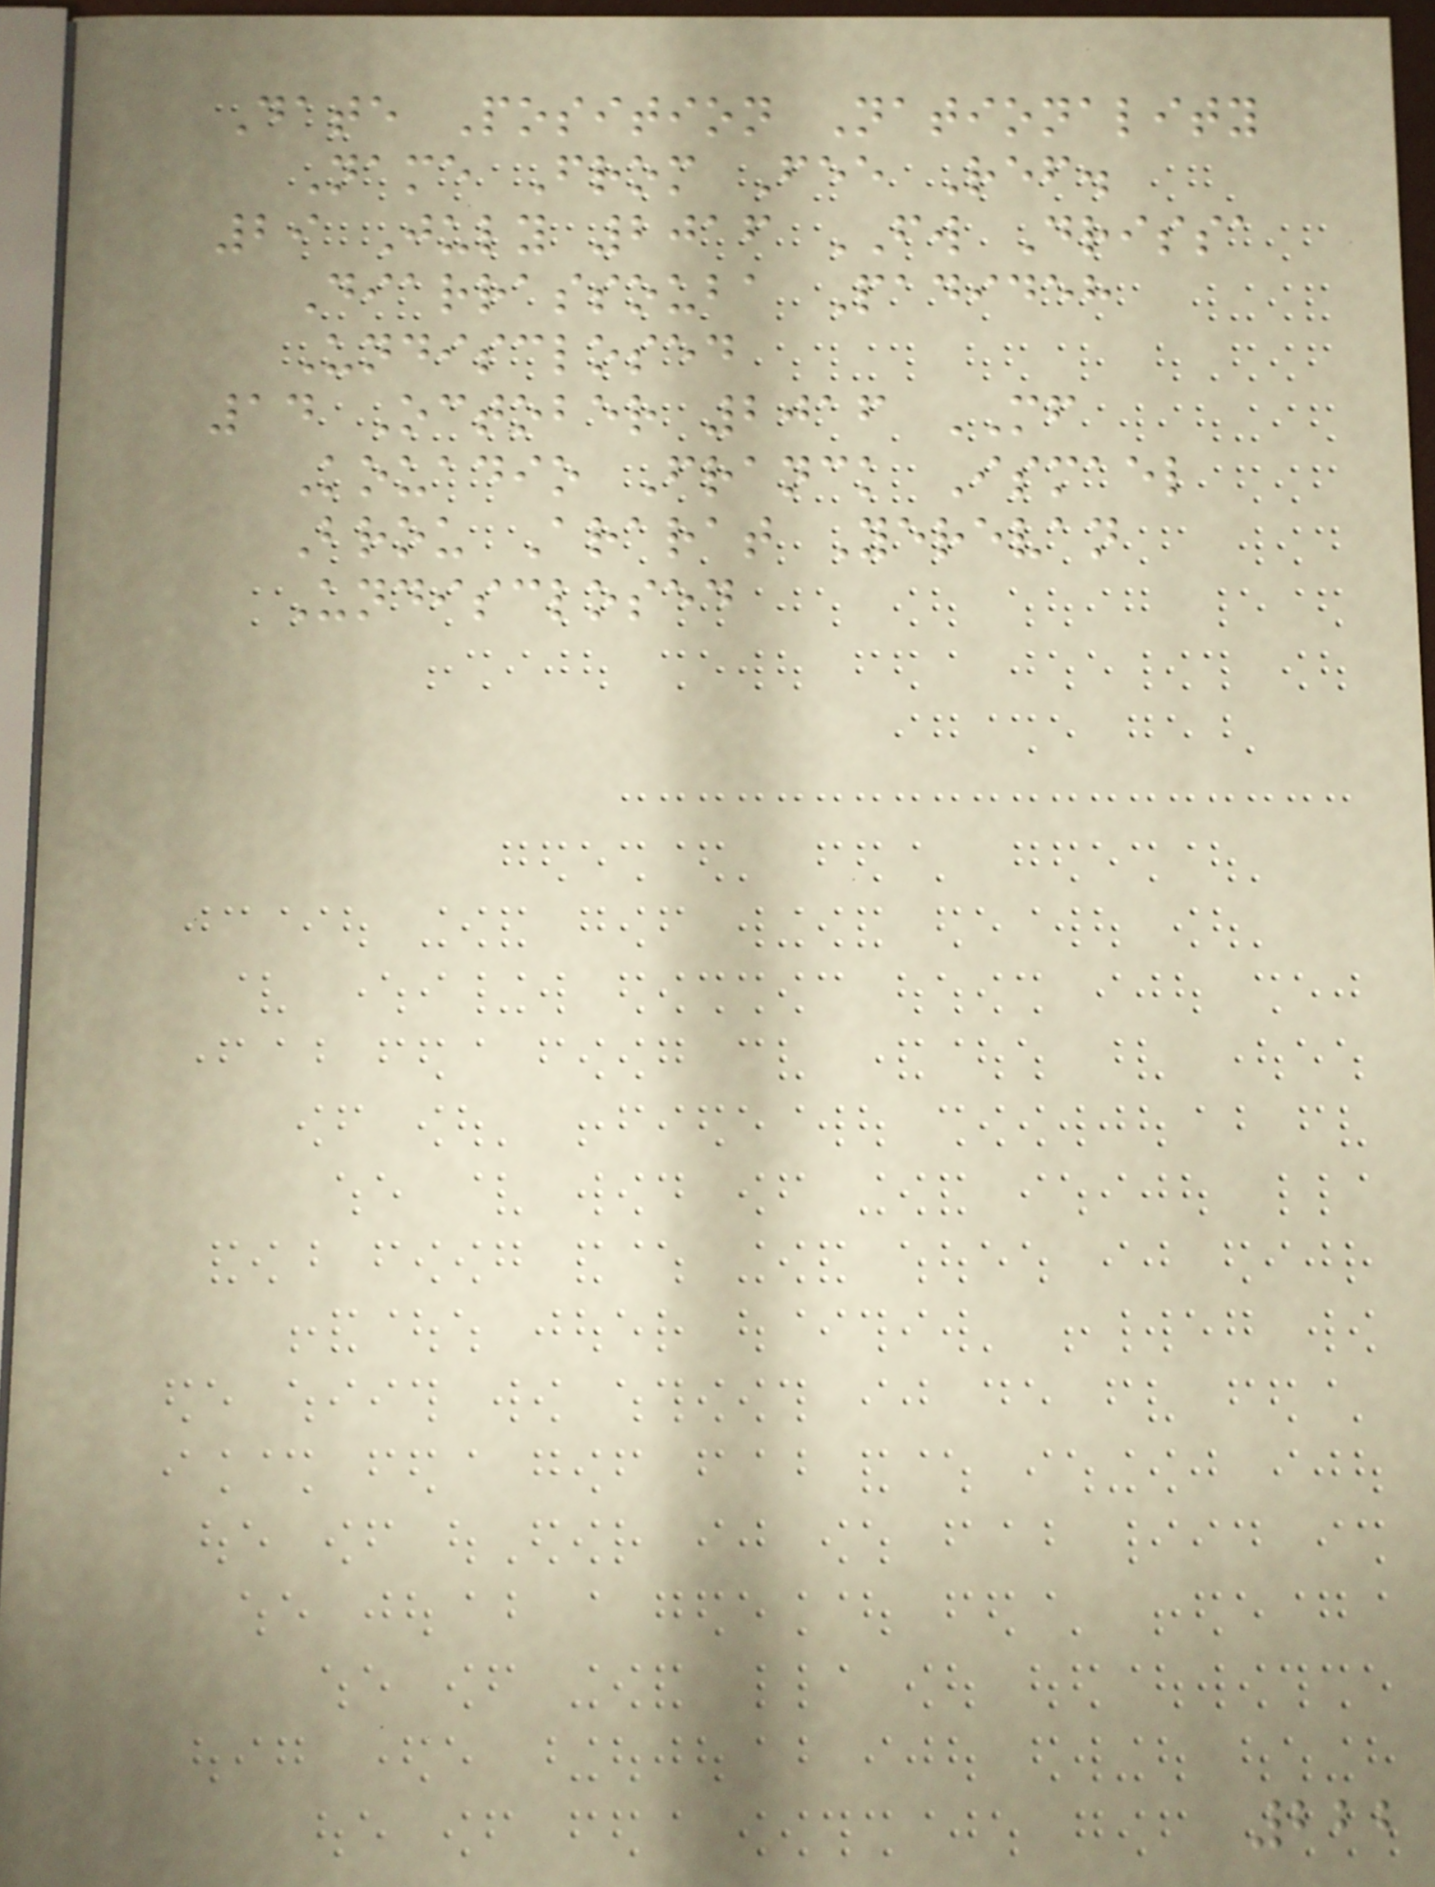Date Position Nationality
Name From Fee Ref.
29 July 2016 FW Drissa
Diarrassouba Padideh
Undisclosed
14 October 2016 MF
Kouadio Franck Ismael
Brou Ararat Yerevan
Undisclosed
222
